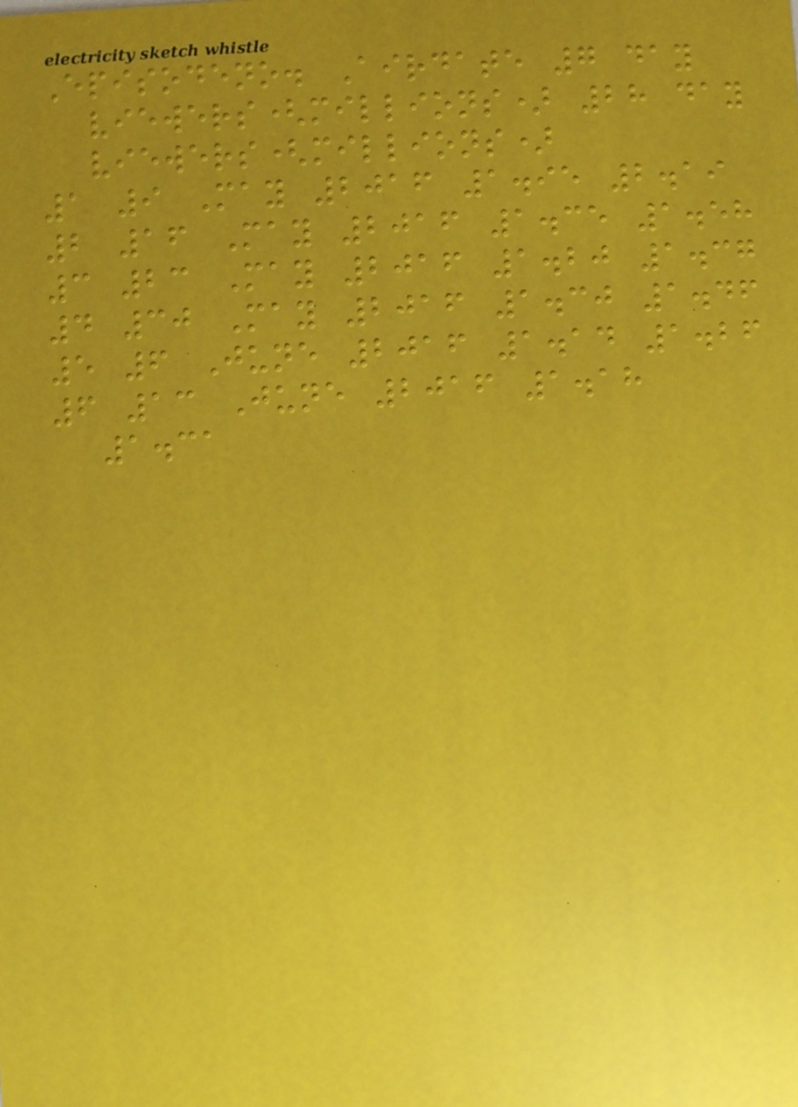Episodeno. Airdate 7 day
viewers(millions) 28 day
viewers(millions)
1 9 May 2016 1.95 2.19
2 16 May 2016 1.35 1.58
3 23 May 2016 1.20 1.37
4 30 May 2016 1.30 1.46
5 6 June 2016 1.14 1.26
6 13 June 2016 1.18
1.31
